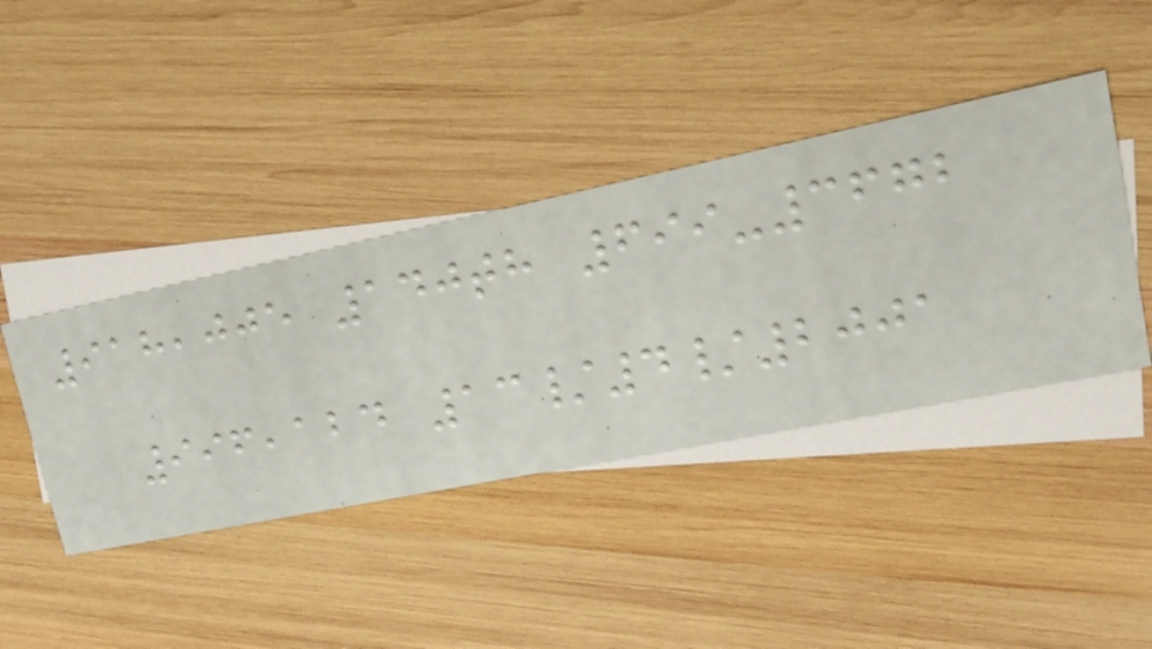918,005 140th 699-3672
996,124 13/4/2001
